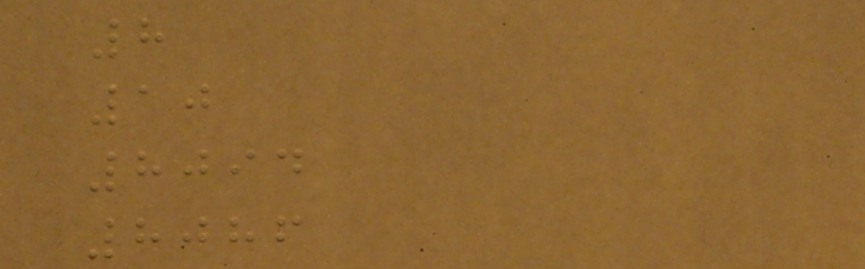8
10
8094
8086
